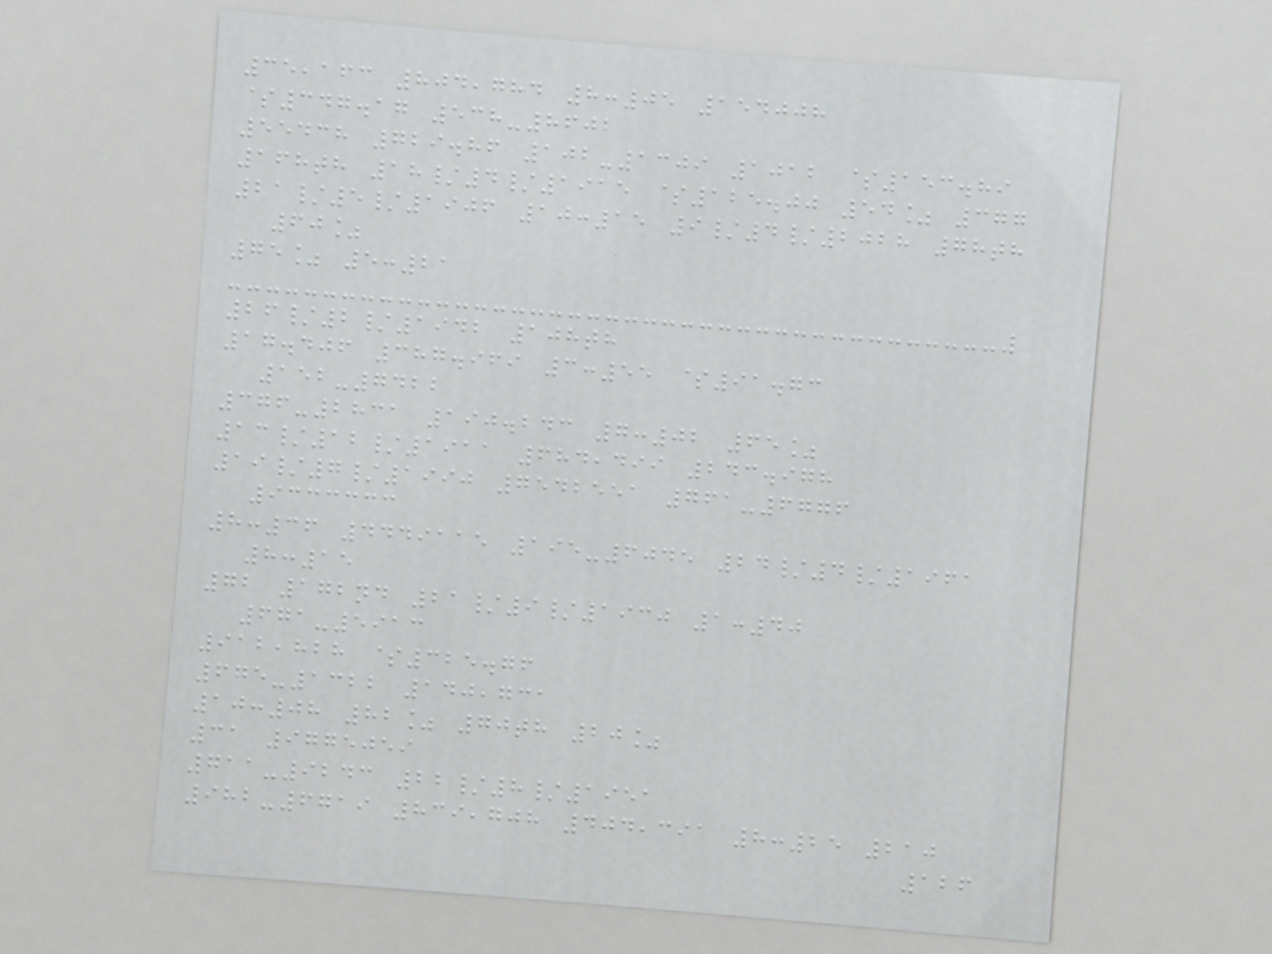35,163 804,784 8:05 154008
$347.17 538-8602
55438 729.86 102-1309 1012 $153.89
168th 18/4/1915 $125.00 54% 377
21/5/1906 10:15 9/4/2028 78th
60%
75% 5:21
26/2/1942 108th
17.406 387.969 3:55 $91.73
152-7422
376-2831 190.243 7:02 65%
13/12/1911 684,499 243.978
19/7/1990 7542551 761-6776
9333333
8:36 4449115 195-6045 24/4/1961
8:15
72 172nd 21/9/1930 1:40
671-5913
912,828 $325.76
675-1322 140,731
10:08 82% 70th 20%
31 9775059
711-9243 22/8/1951
982-6719 839,708 404,391 8:25 210
126
